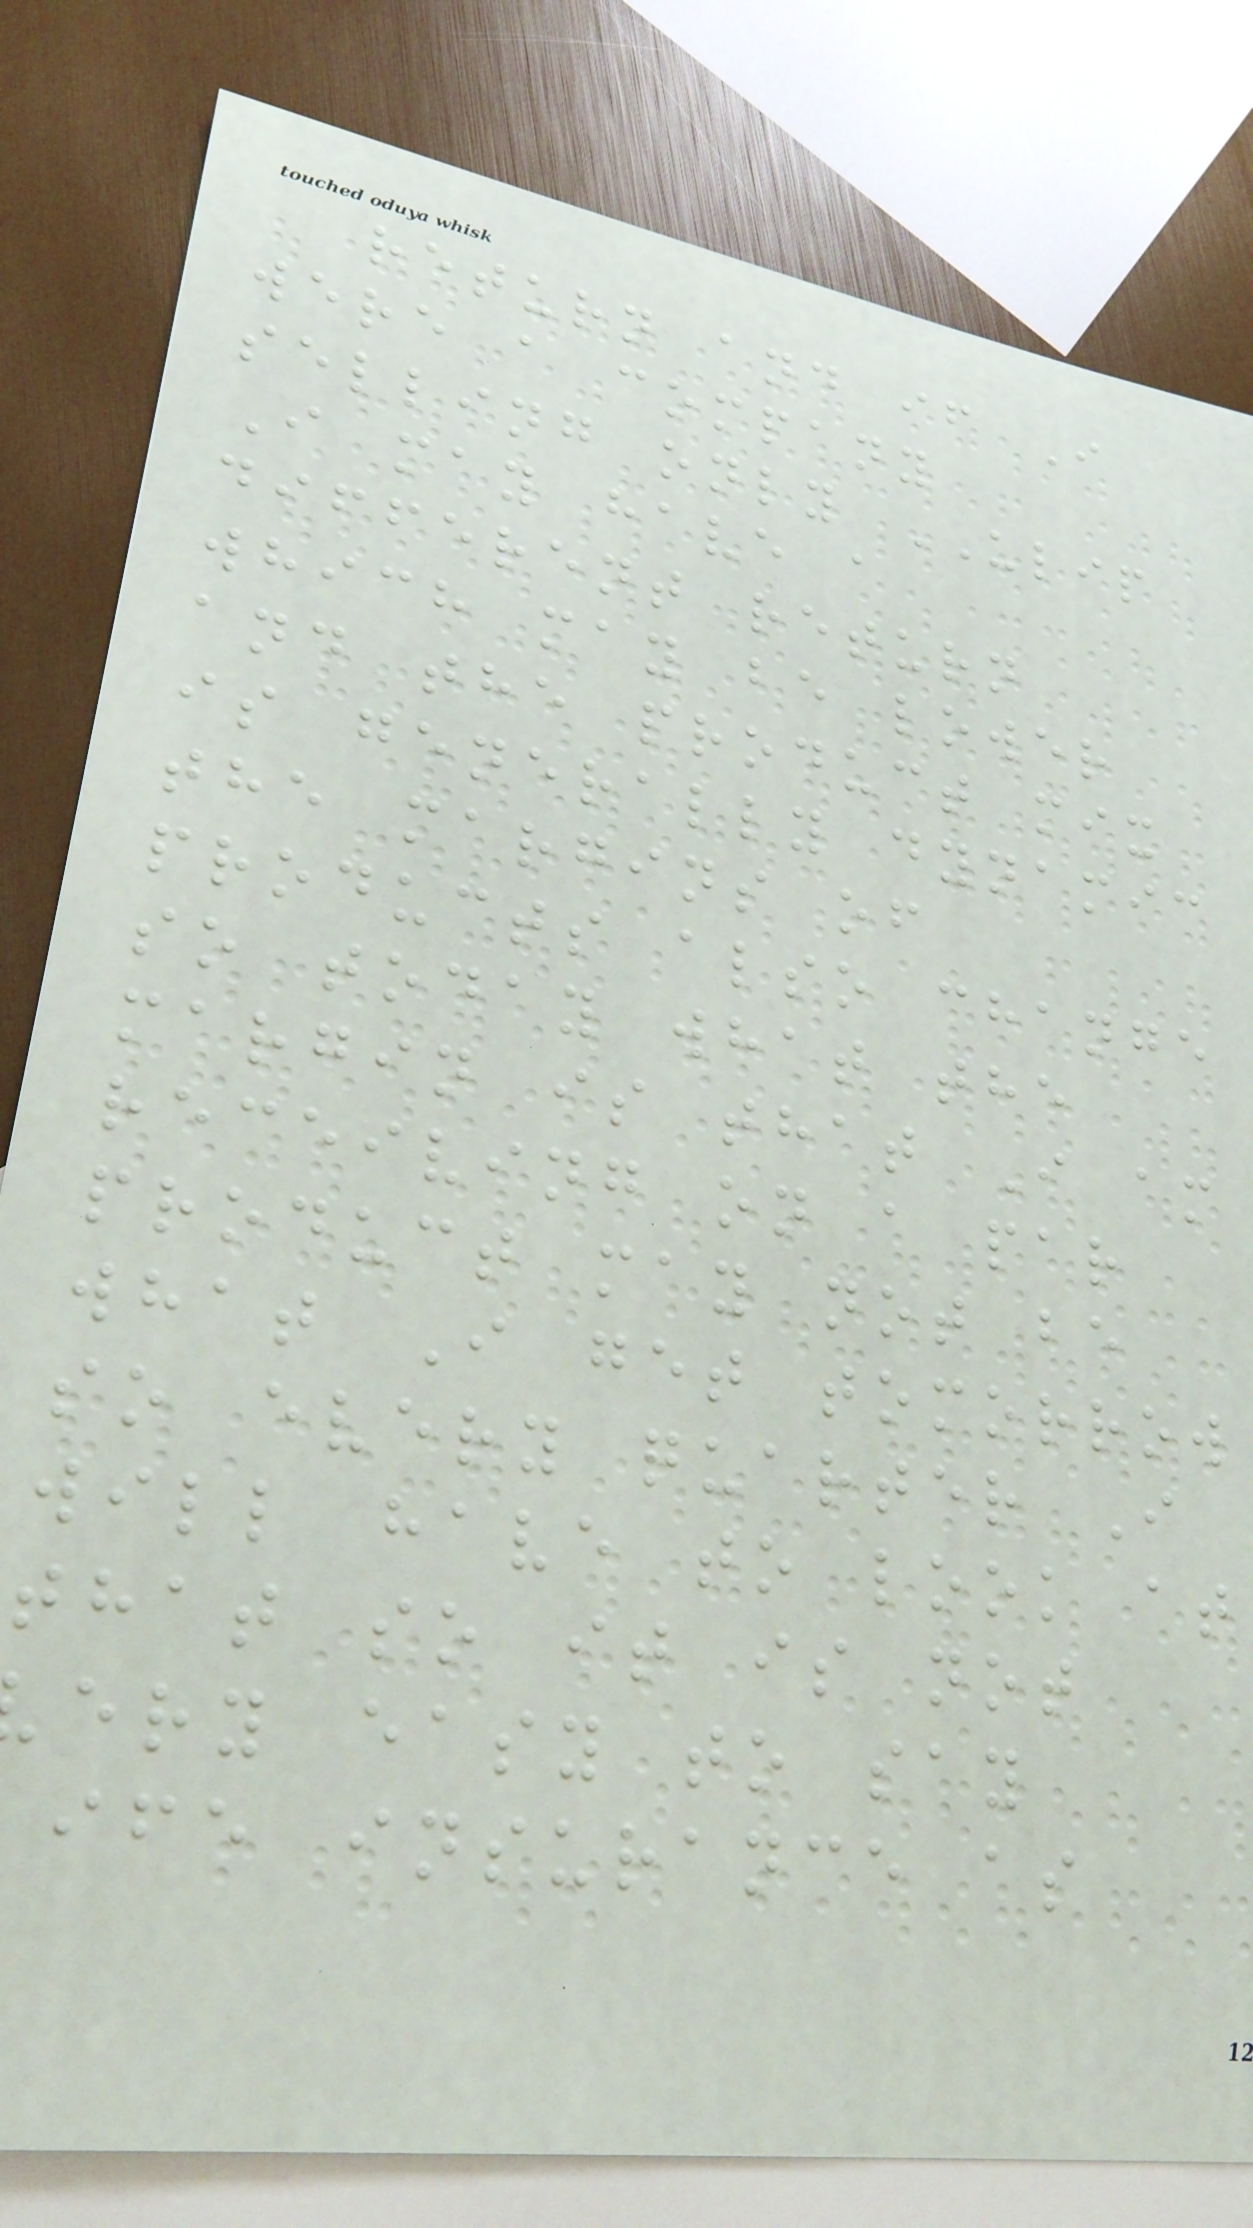return and if I
were a company
selling only ULIP
I may have a
different return
which may be lower
and the product mix
is generally dynamic
the margins of
products also change
so today what the
margin is that I am
receiving on a par
product may not be
what I get tomorrow
so every quarter I
will have to look at
that so it is not
ery easy to say
ife insurance as
